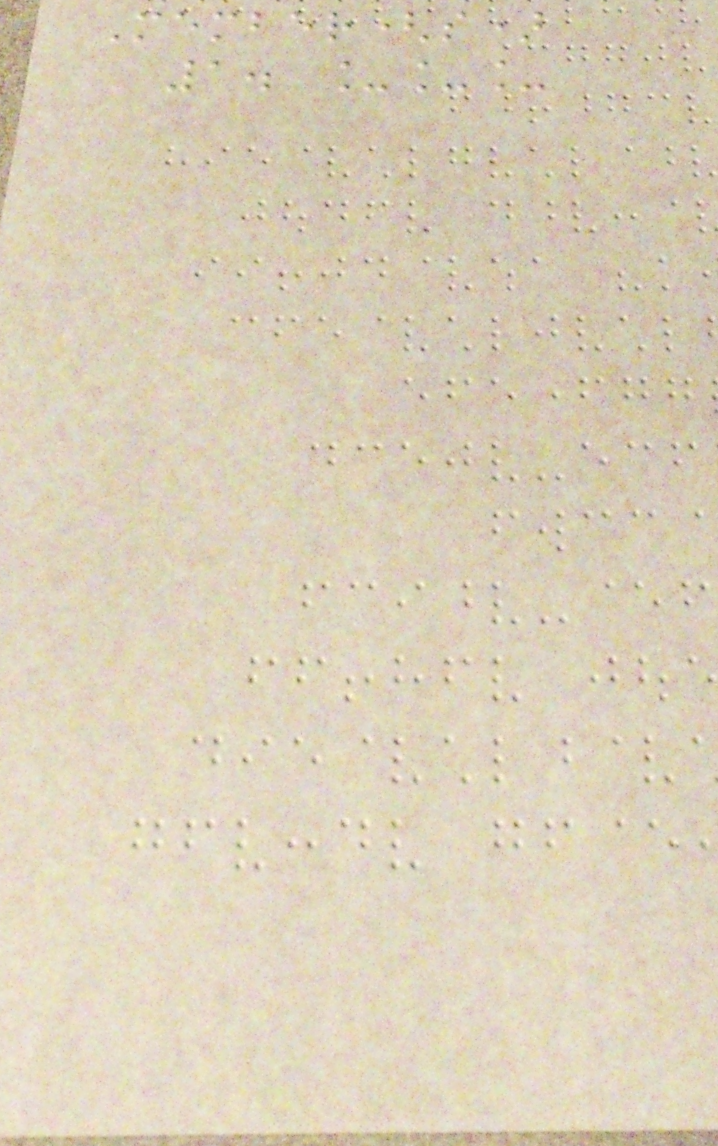Member(s)
1. ___
